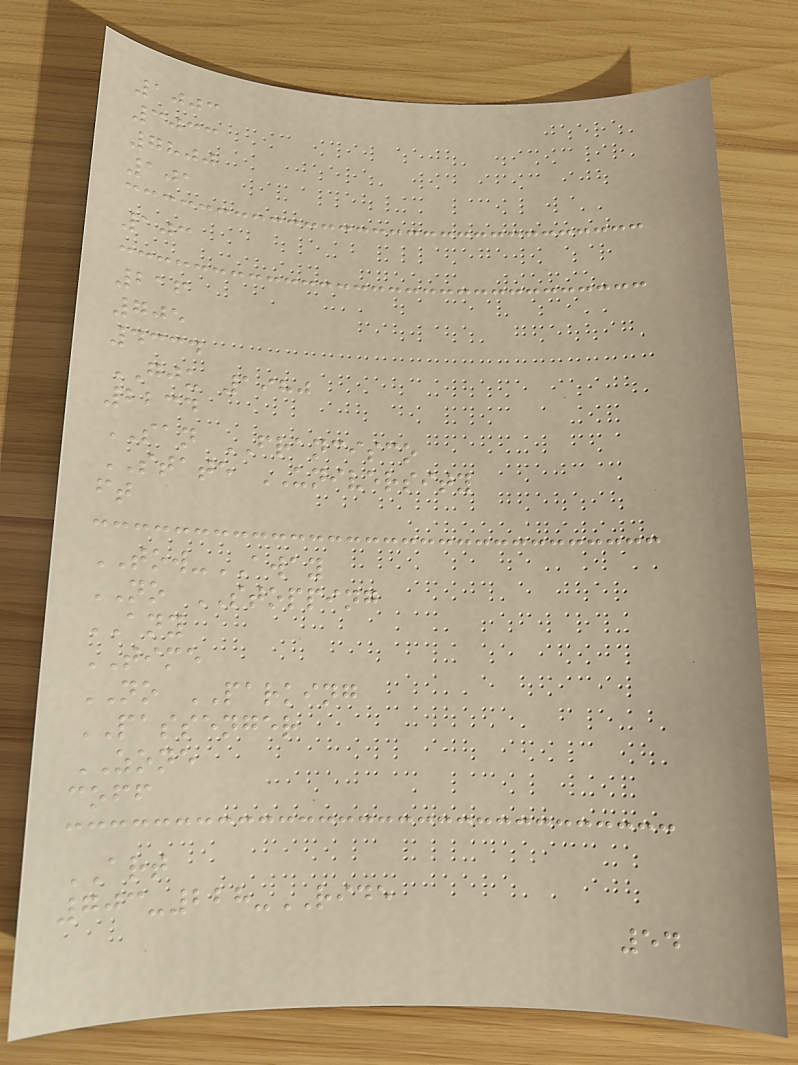1003
3033
7800
101
103
216
705
4334
GJU 1980
2234
SAN FRANCISCO
STATE UNIVERSITY
ft
TOW-AWAY
NO STOPPING
ANY
TIME
NO PARKING
PASSENGER
ZONE
coff
ART
703-228-RIDE
54
